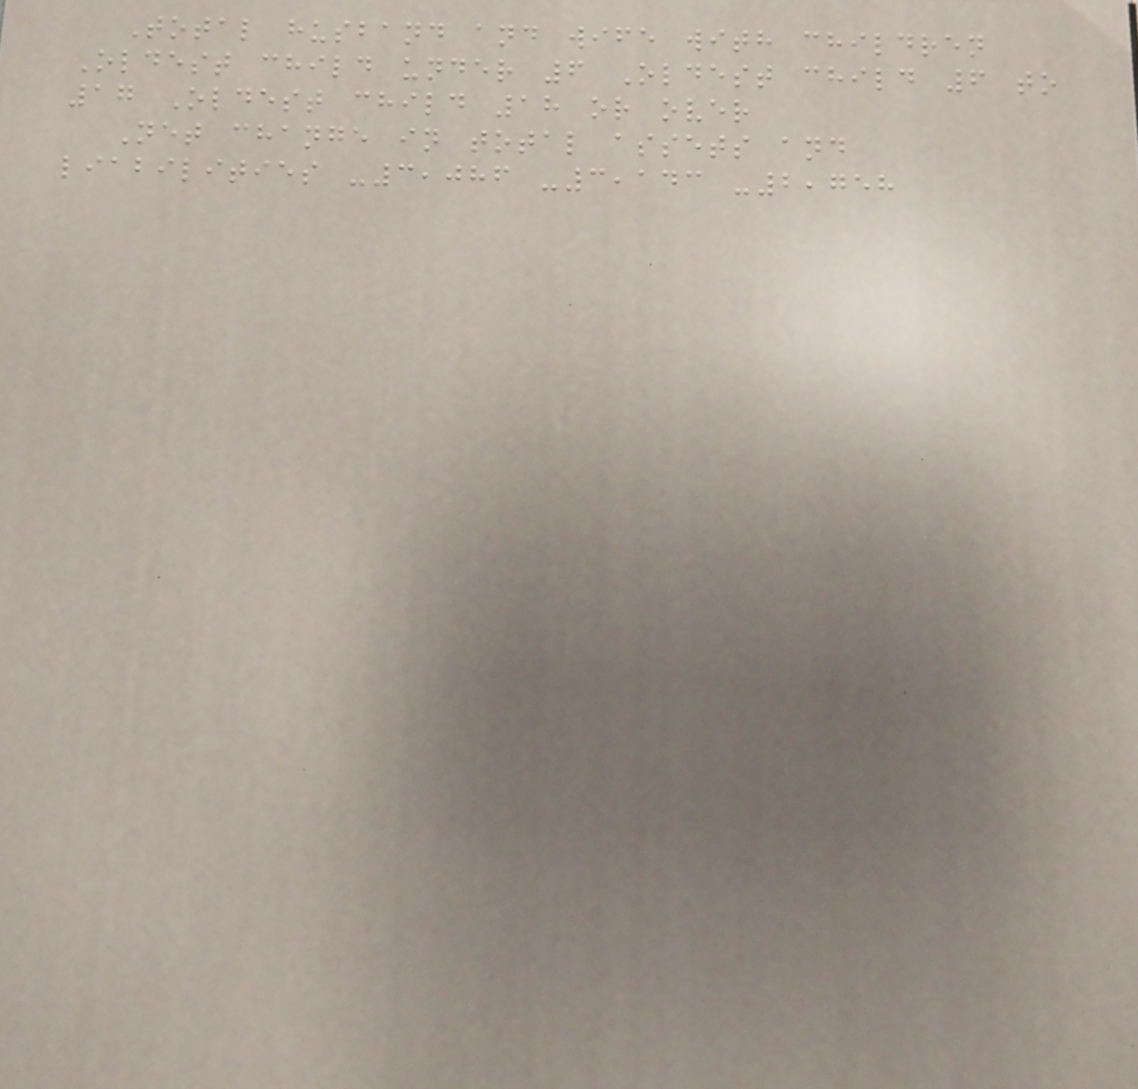Total husband and wife with children
Oldest child under 6 Oldest child 6 to
17 Oldest child 18 or over
Net change in total assets and
liabilities -3,086 -3,143 -2,758
